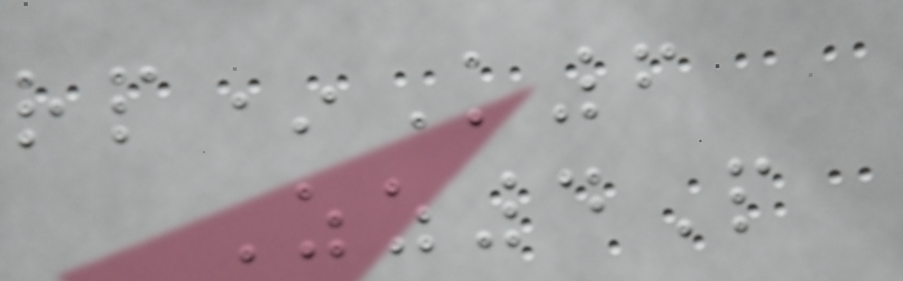rp*K6
Zz4P
